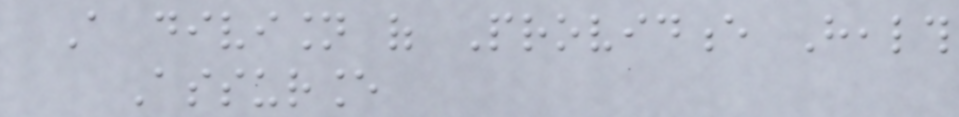A division of Providence Health
Assurance
